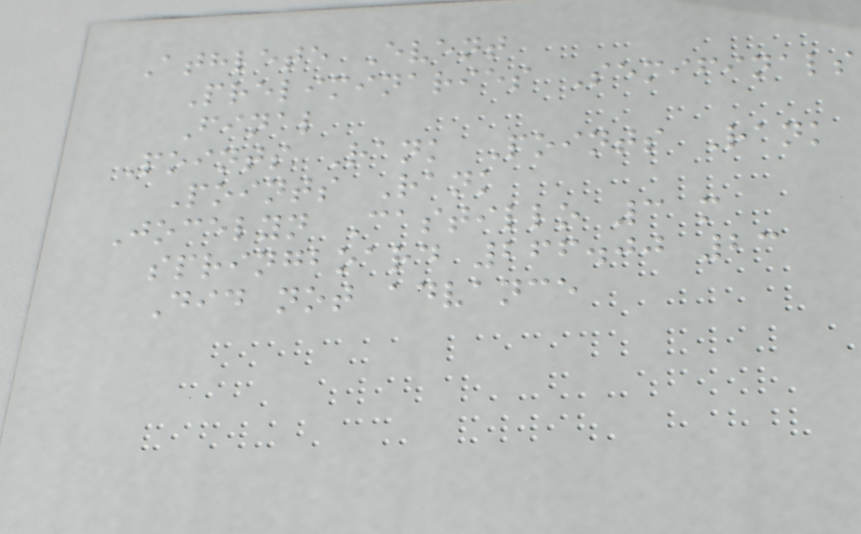Athlete Event
Preliminaries Semifinals
Final
Points Rank Points Rank
Points Rank
Jocelyn Castillo 3 m
springboard 266.00 23
Did not advance
